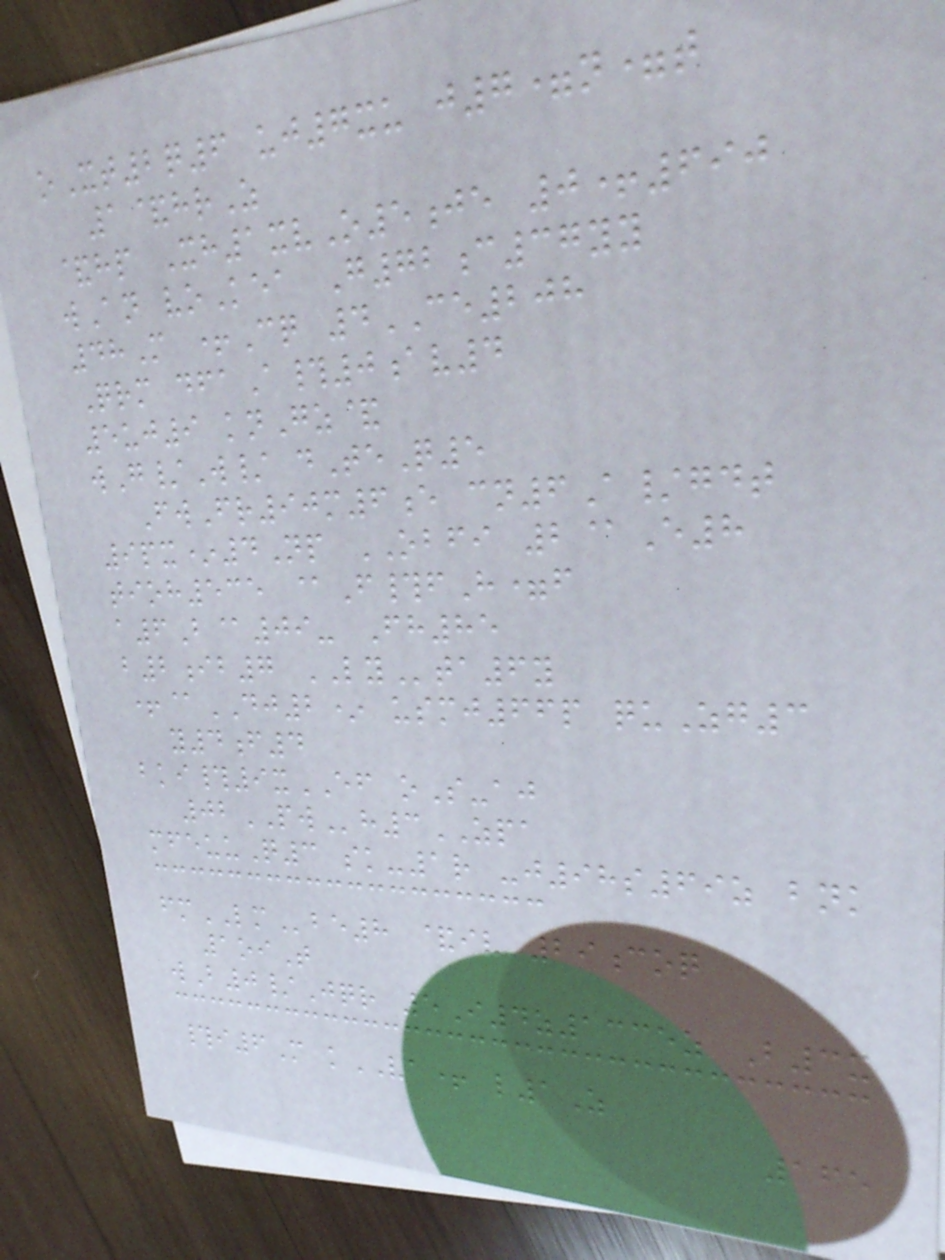oXt2q6 uj7xu j7=n=t
1&hrZ
&hp Xh1xvO5je 0+690
wAn voKea G72c37yy
48M +Cq 4CE208
Qrm dfaA#0av4
5uj9 knGz&
wG/W/ dTeQ5
FwFr90m6e cn6A/gdt
9px*4Np OBFI 2@E8
tioh535 @F#fH=f
a6B@09- Fh85
b2ib7 LYta6y
+@DJ2* usmj66p quZg3
y4f4
bki#9xEF oS-aj
02PWh3ZPA
mfeuuQ3 sk-1r -j98s69z bnk
fmLMbe8 &iv 29coq
1oiT
wB0/Jqr 5I4z1335z B3x
#i6M kVA+ l1Z
165
